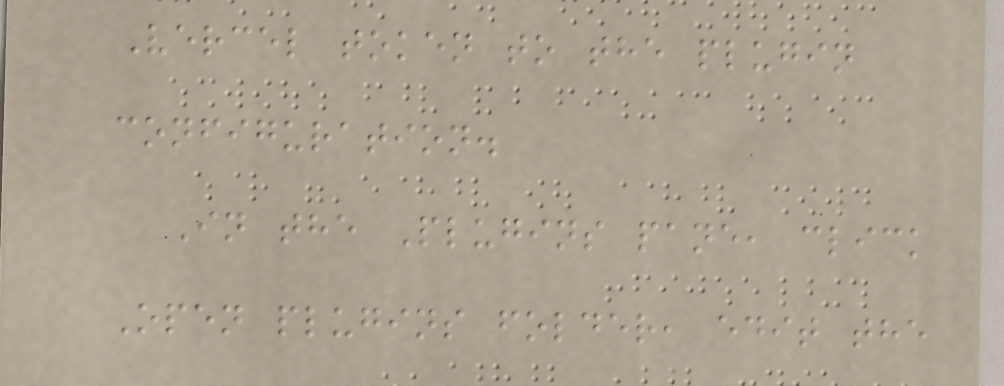Vercel token to the plugin
configuration.
In the Plugins pane, click
Open plugins folder, edit the
